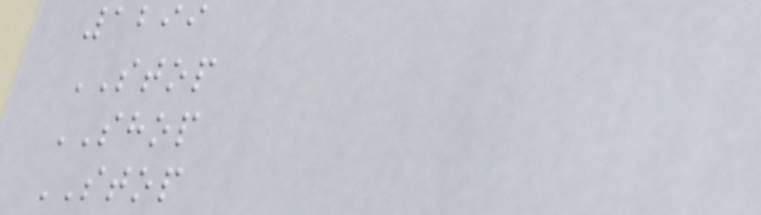1299
STOP
SHOP
STOP
